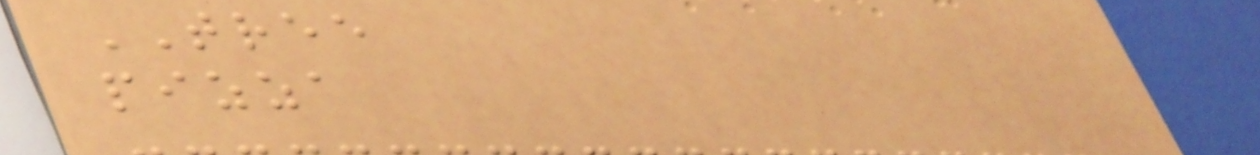TREE
pizza
